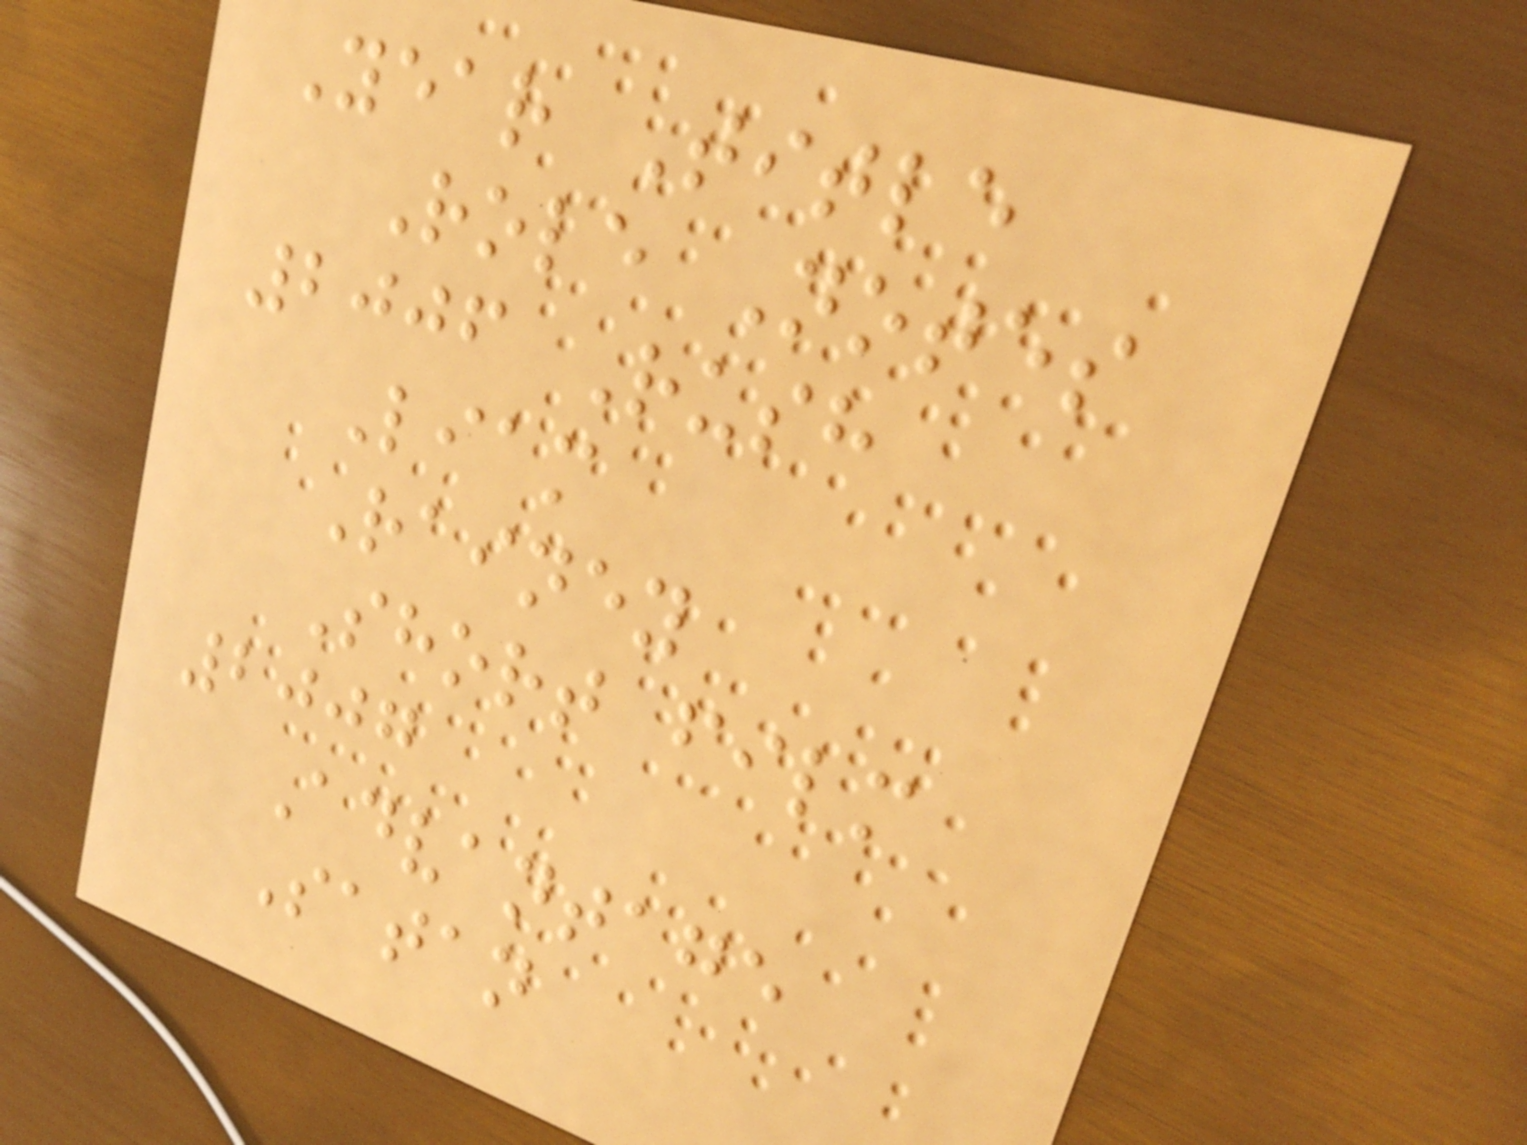Year Title
Role Notes
2006 Rush
Liam
Rainey
Short film
2007
Advantage
Satan
